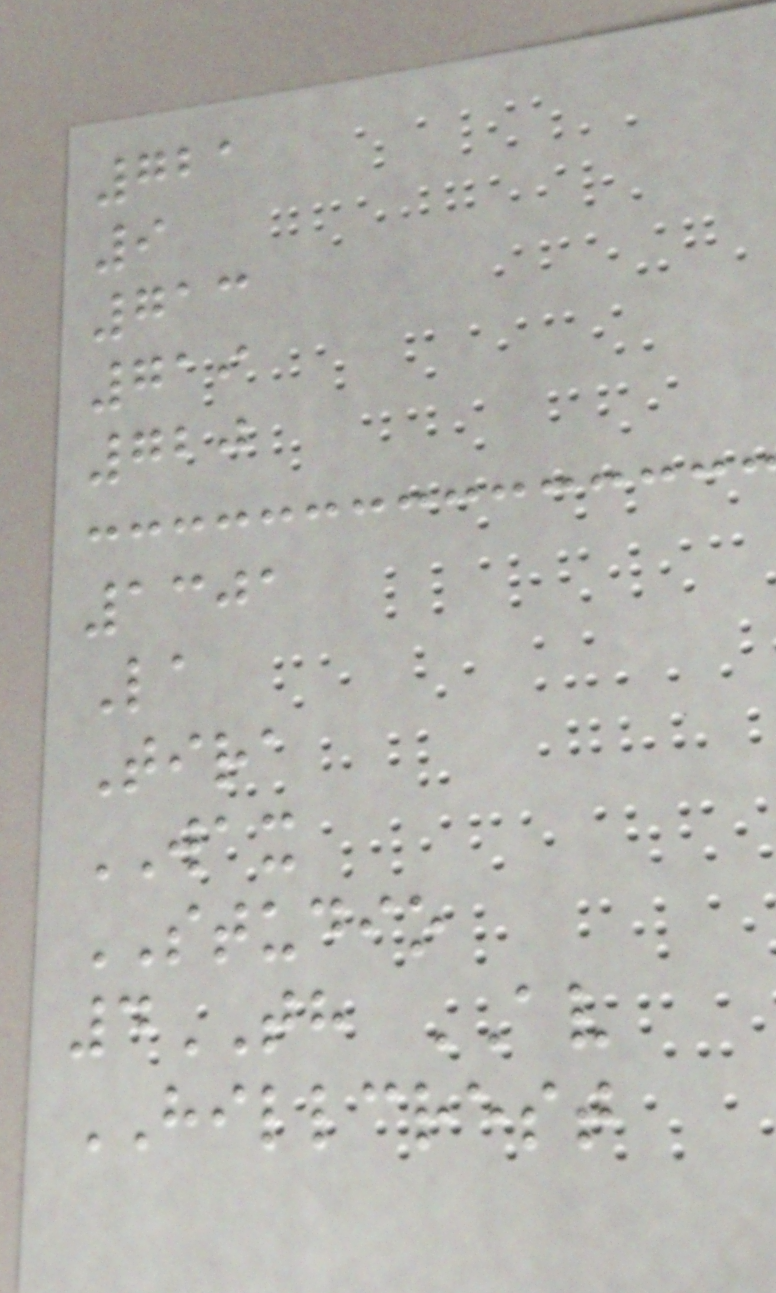721
9
713
719
720
1301
La
Tira
WAX
STUDIO
4TH AV
HILLCREST
